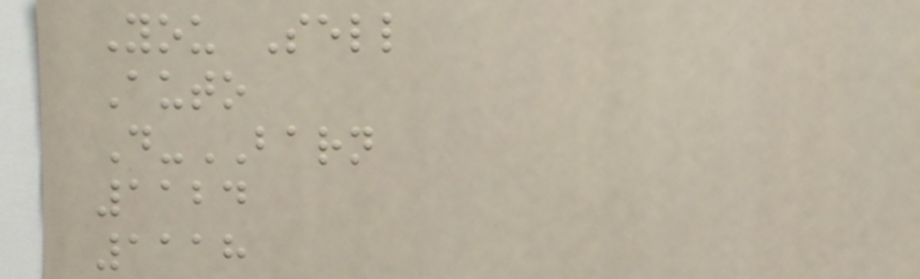You Sell
Auto
D-BARN
1124
1118
